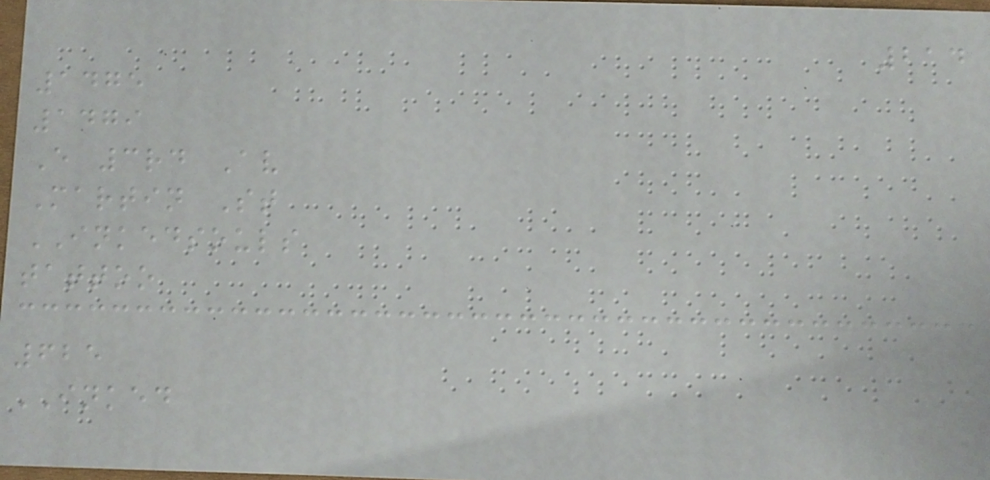214
1475
1479
E 3rd Av
Martin St
INKEDSOULS
tattoo
625
INKED
